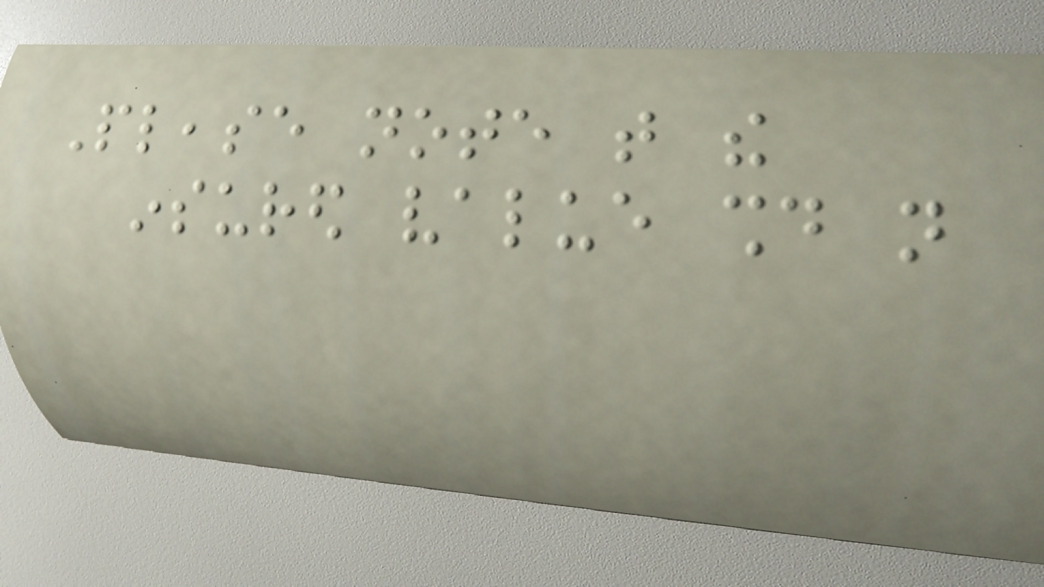Please note that the
insured value should not
